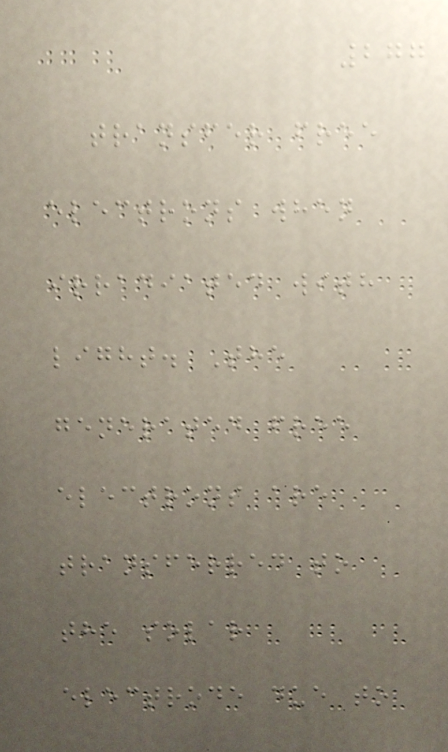277
transfer free
electrons when
irradiated with
light. The
generated free
electrons are
transferred to
the solar
electrode due to
